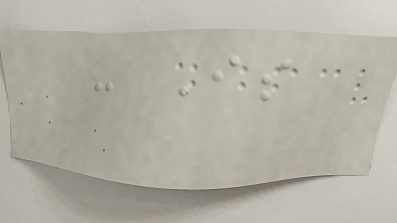- Is
